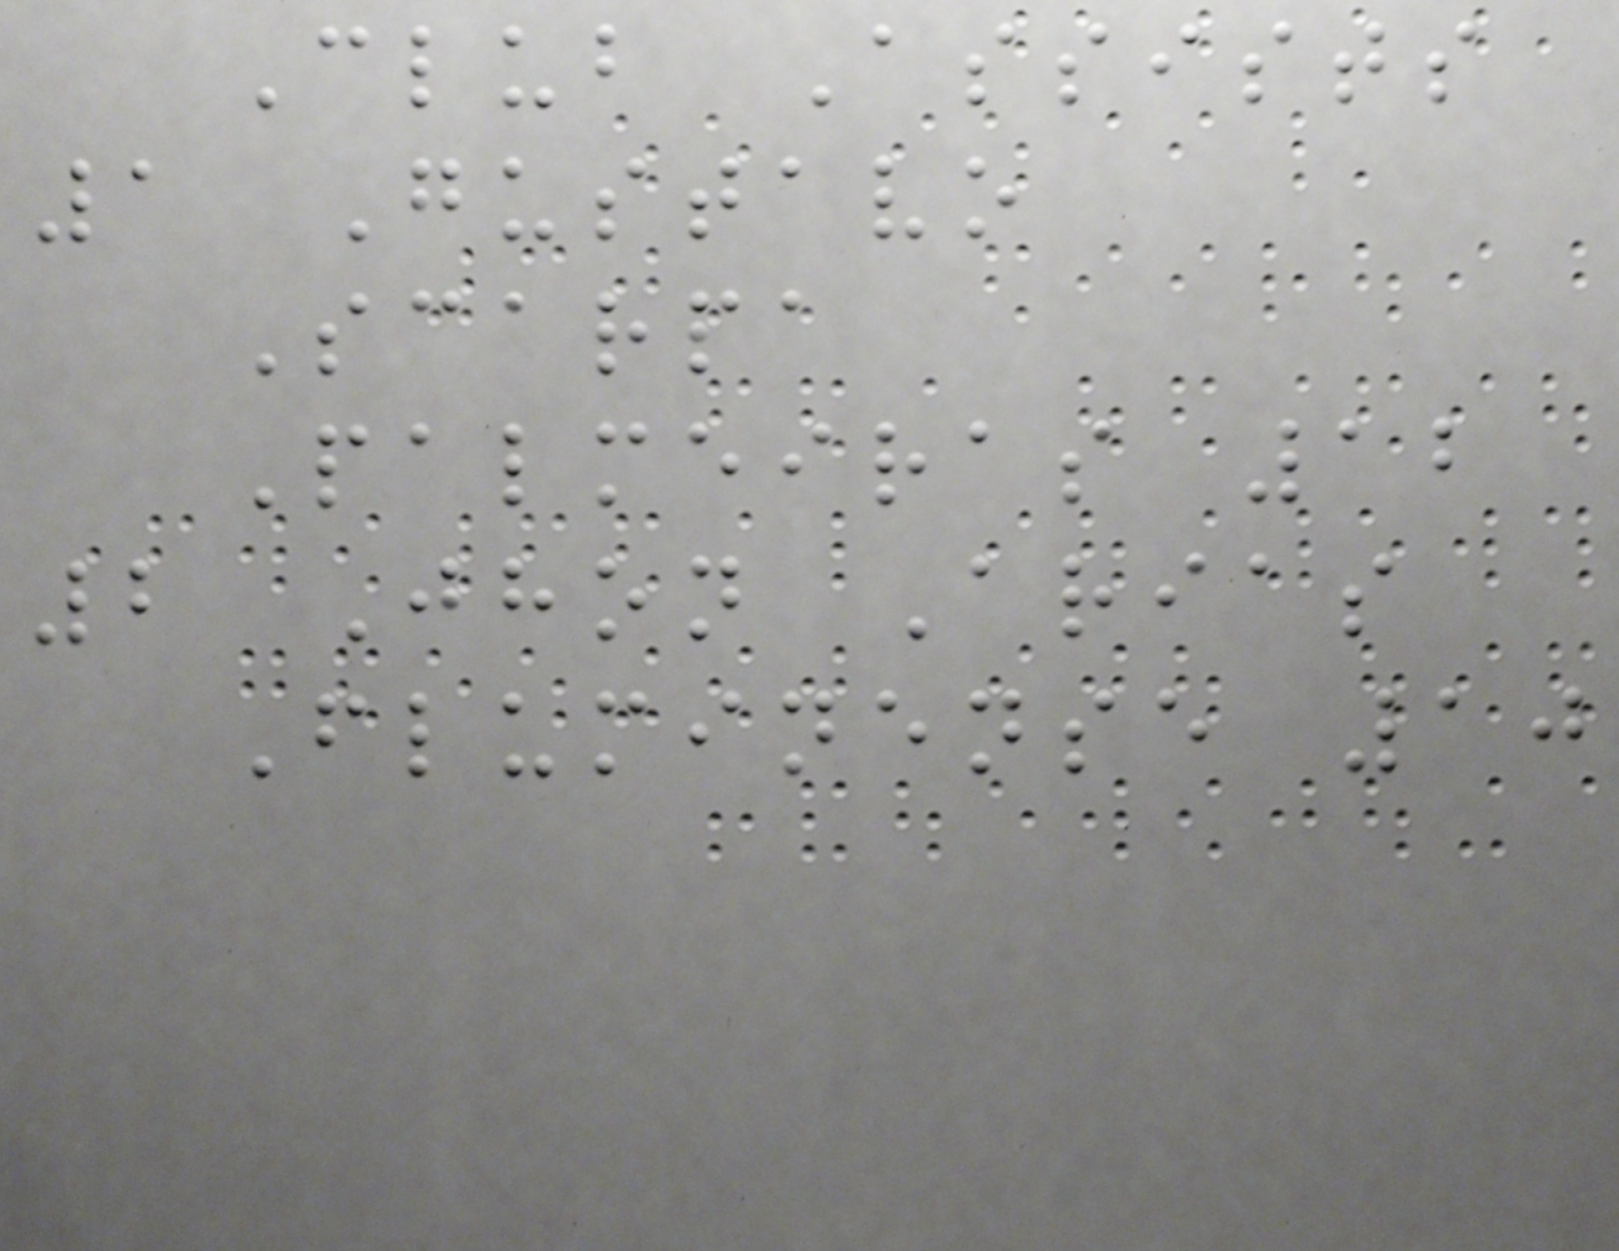Club Assists
1 Gustavo
Scarpa
Palmeiras 12
2 Jhon Arias
Fluminense 10
